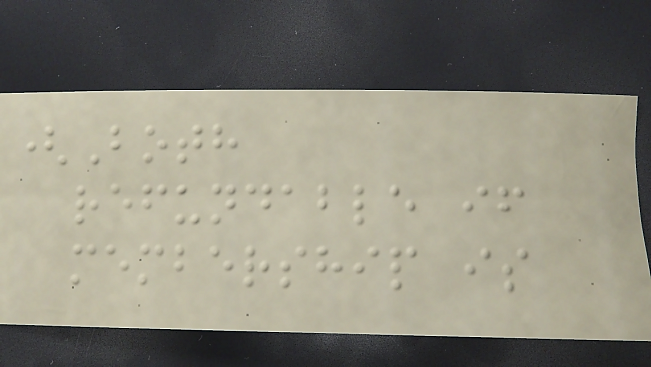(Both
refundable if
membership is
